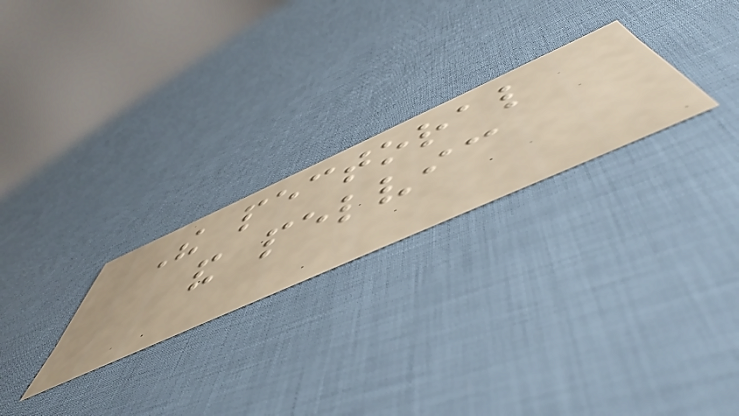The pectoral
and pelvic
